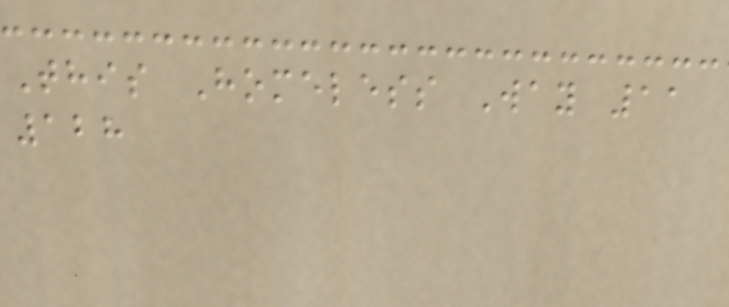This Homeless Way 11
128
